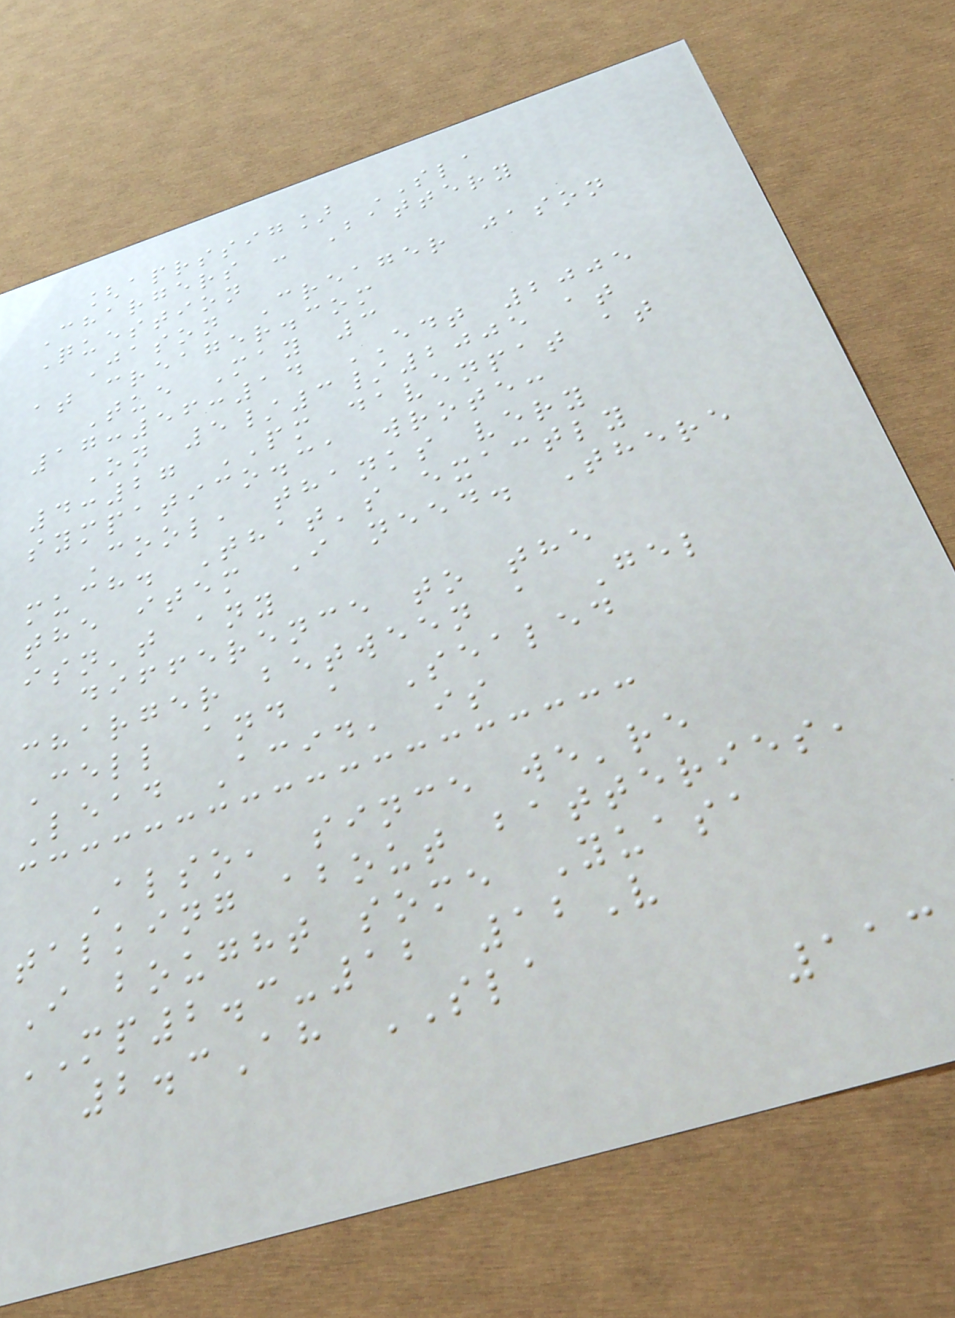[aprssig] SLA
Chargers - Battery
Question
Jason Creager jason
at creager.com
Tue May 3
17:56:14 EDT 2005
On 5/3/2005 at
4:27 PM davenpat at
sympatico.ca wrote:
Cool, thanks very
much. That's exactly
the item I need. There
isn't any
difference to the
charger between a Gel
Cell and a Sealed
Lead Acid, is
Also, since we're
talking about batteries,
I bought some Yuasa
MP2.3-12 12V
2.3Ah SLA
113
